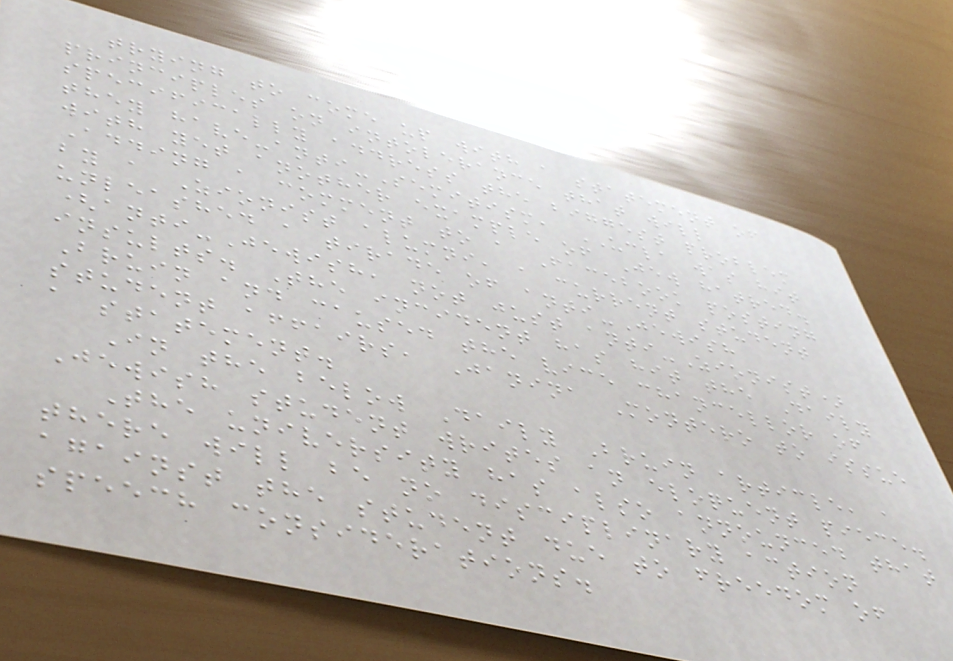trying to come up with a statement of
principles on intolerance that will
specifically address the biggest problem
they have-anti-Semitism, UCLA was hit
with yet another example of Jew hatred.
Adding a comment to a Facebook posting
by a Zionist alumni, a current student
unleashed a tirade of anti-Jewish
(anti-Jewish, not just anti-Zionist)
insults. The incident has hit the Daily
Bruin and caused the vice chancellor of
student affairs, Janina Montero to issue
a statement.
In the below Daily Bruin article, a
Jewish student writes an eloquent piece.
The university has also announced that
there will be no disciplinary action
against the student due to freedom of
speech considerations.
